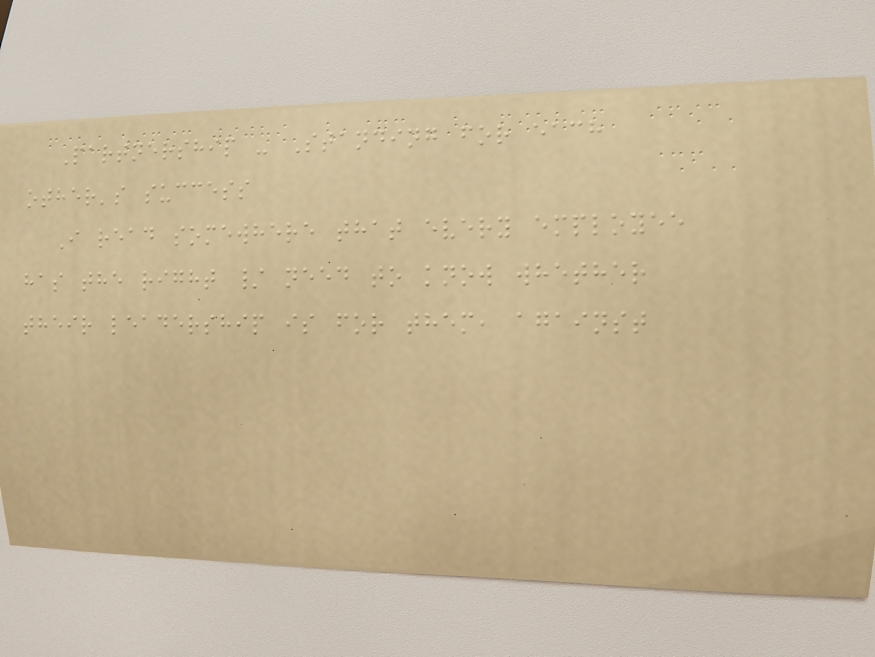Partnership - Standing for each
other's success
I read somewhere that every employee
has the right / need to know whether
their leadership is for them, against
